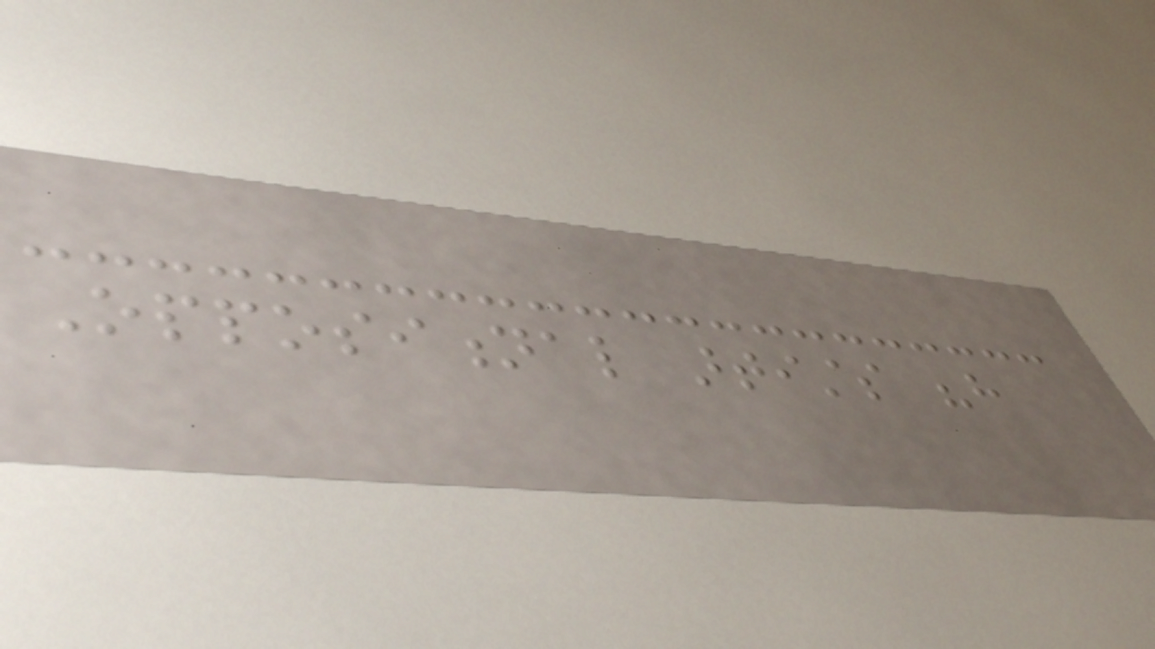Oppositional artists "have
